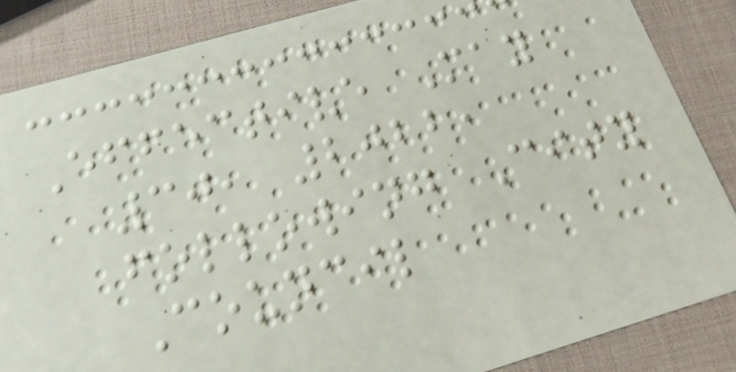Effective May
30, 2022,
following City
Council
